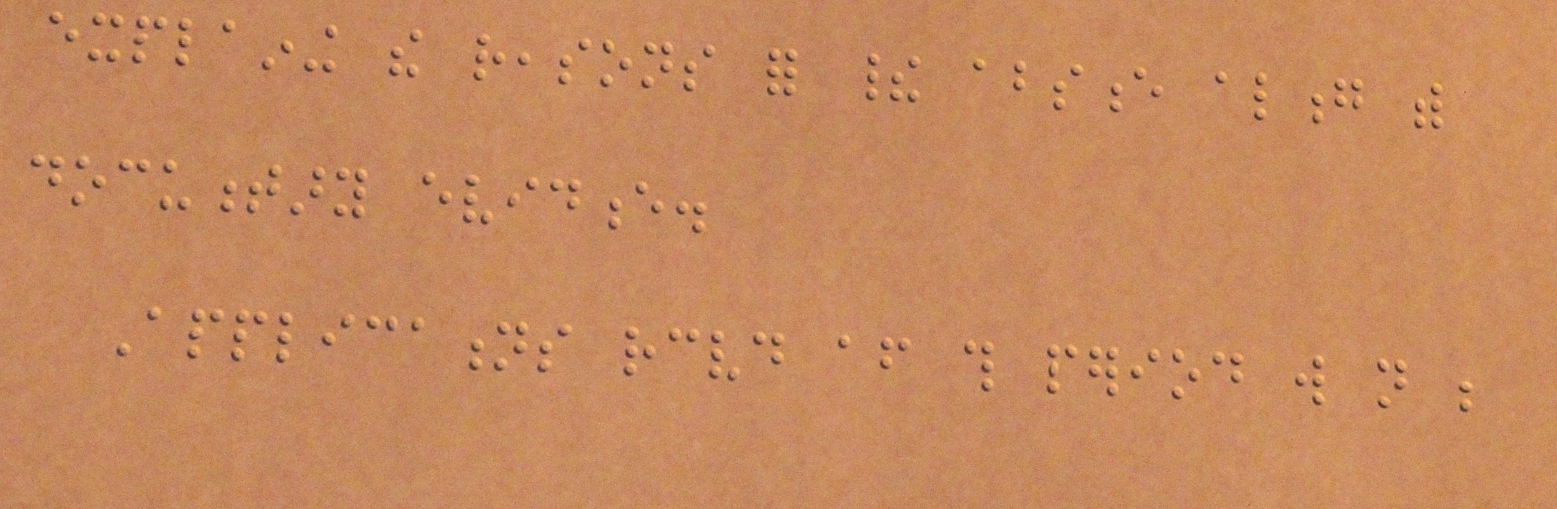explaining the reasons for their absence along with
documentary evidence.
Applications received after this period will not be
